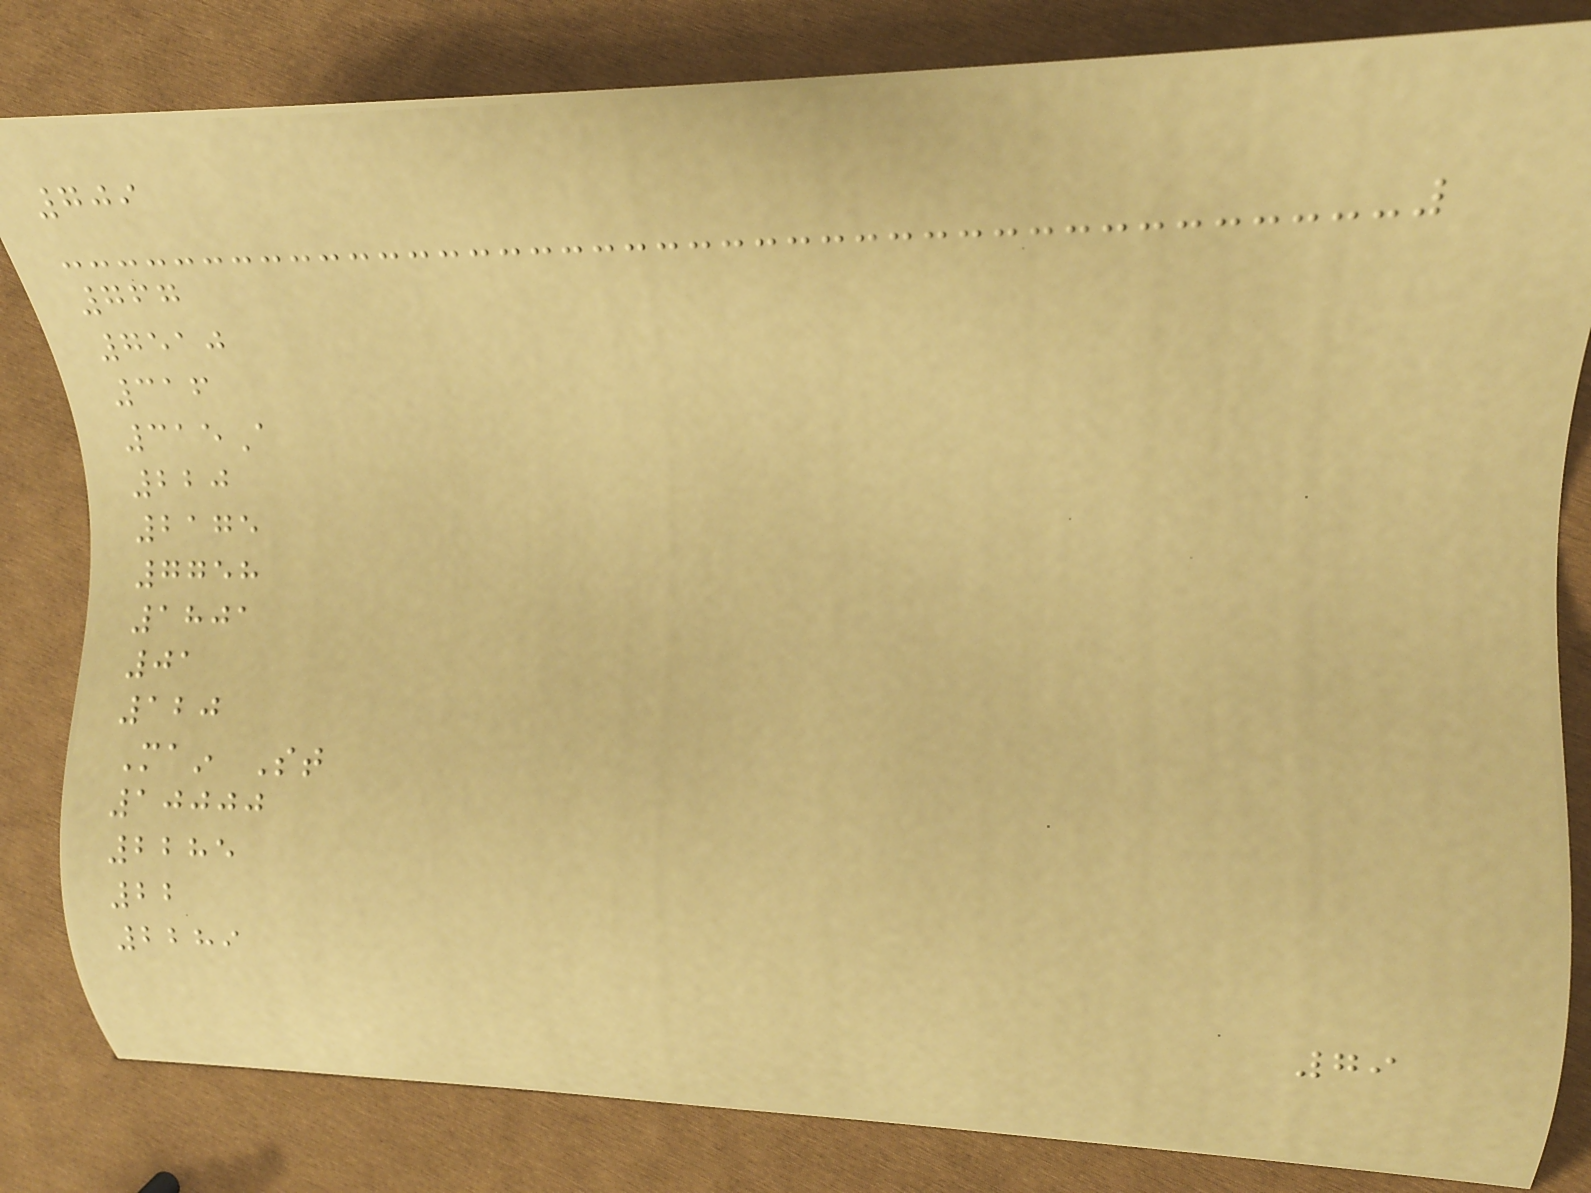709
767
7510
316
315A
220
2175
7758
1801
01
120
Main St
10000
2285
22
2289
79
